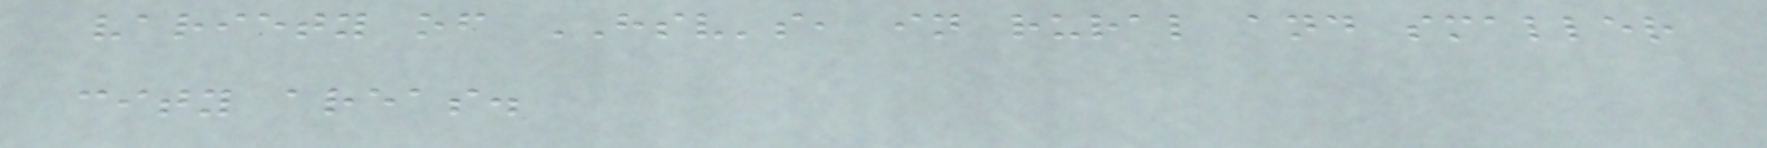variety of HSV's, in rural and smaller
city areas.
